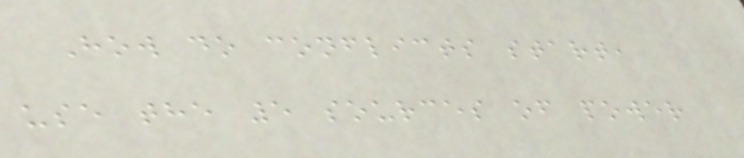How do conflicts start,
use the 5 sources of power
